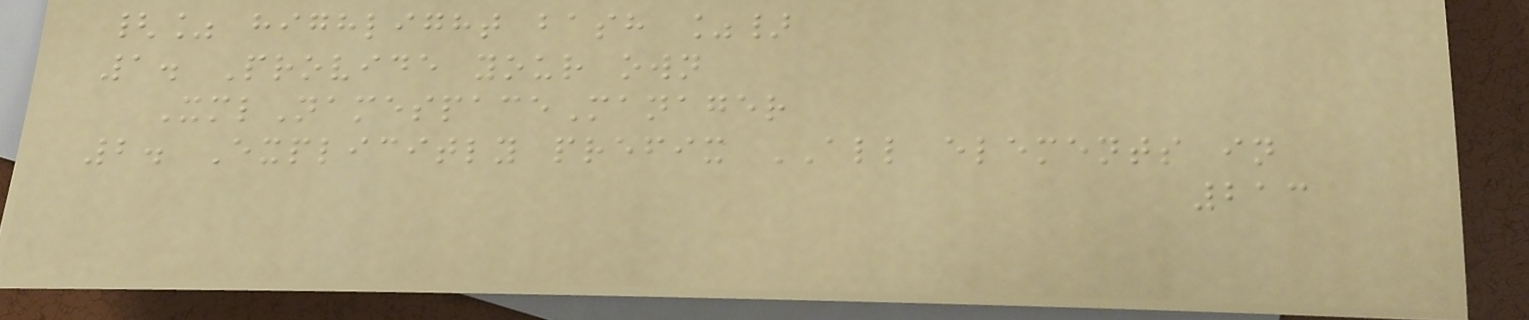{% highlight bash %}
1. Provide your own
XmlNamespaceManager
2. Explicitly prefix ALL elements in
213
